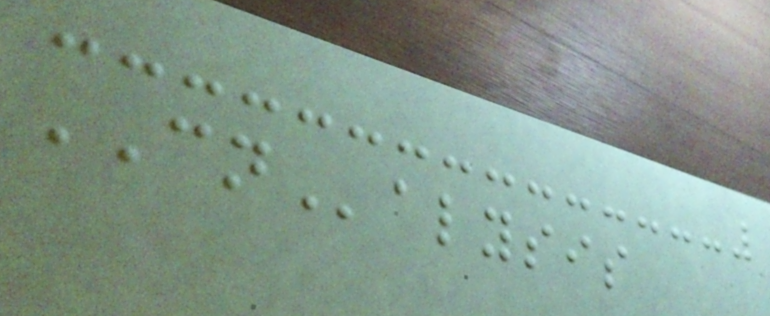CNalysis
